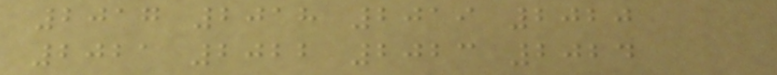2017 2018 2019 2020
2021 2022 2023 2024
